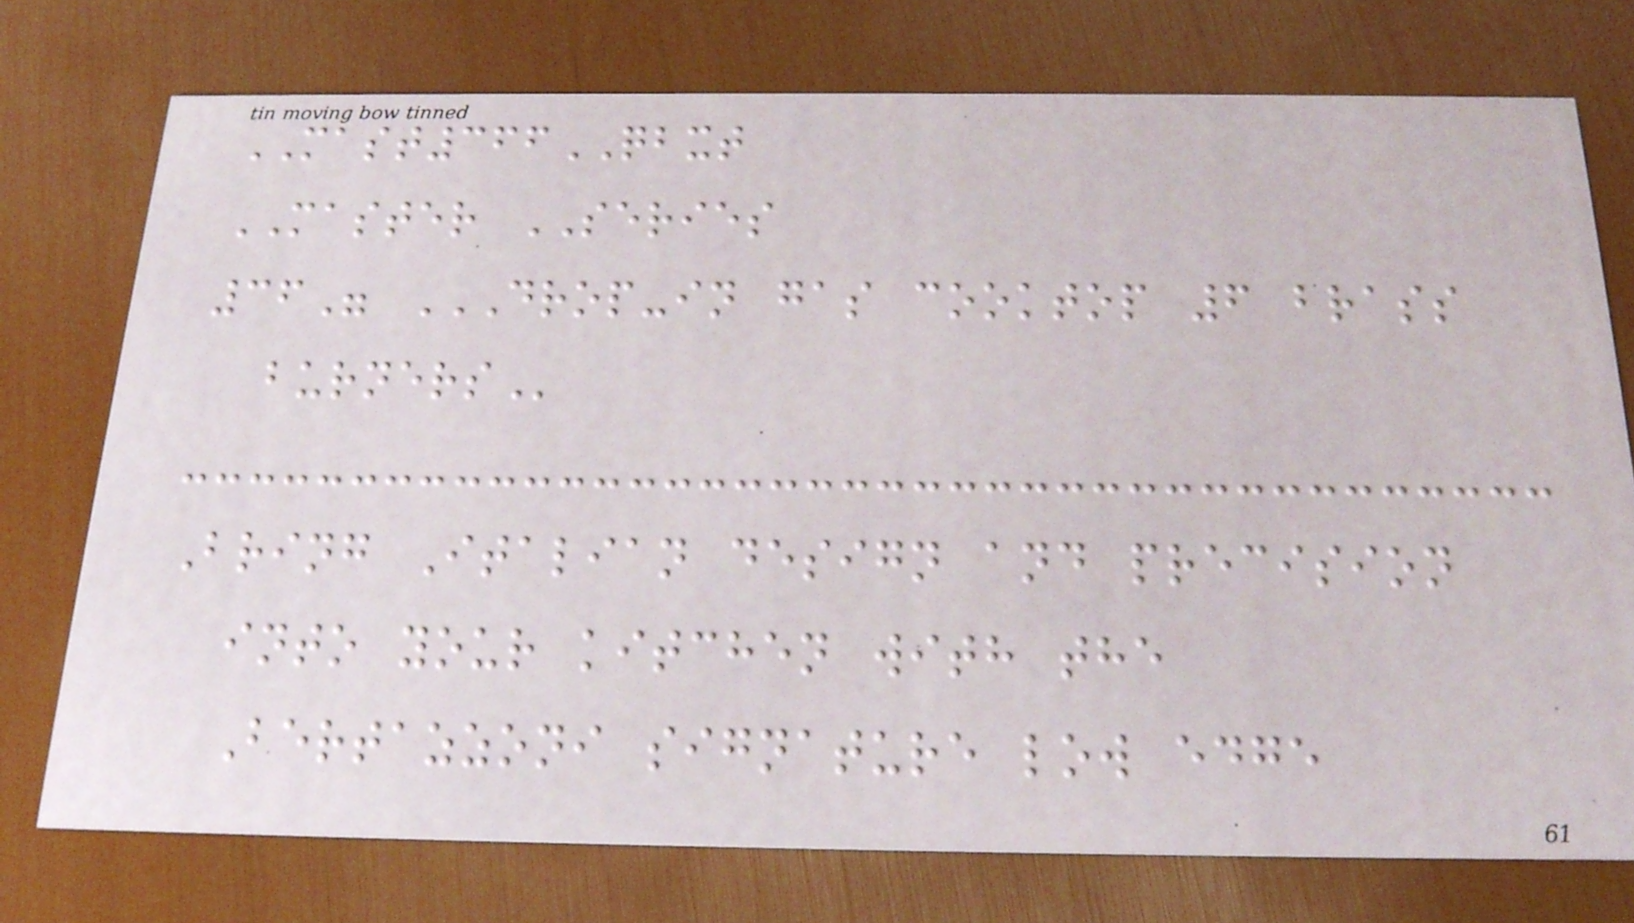MAST366QBXT
MASTER SERIES
36" DROP-IN GAS COOKTOP 6 BRASS
BURNERS
Bring Italian design and precision
into your kitchen with the
Bertazzoni signature low edge
